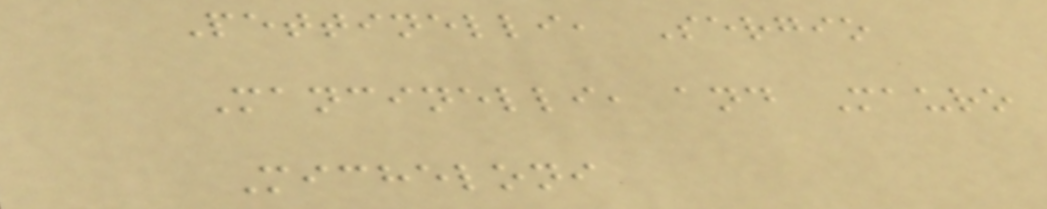Pettinelli, Sergio
Mancinelli, and Mauro
Micheloni
